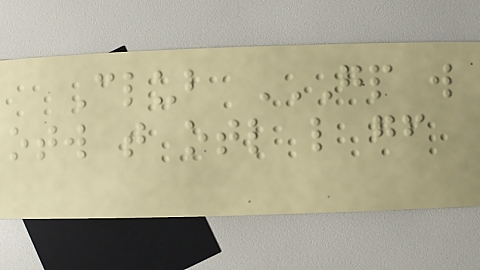Club GP W
OTW T OTL L GF
